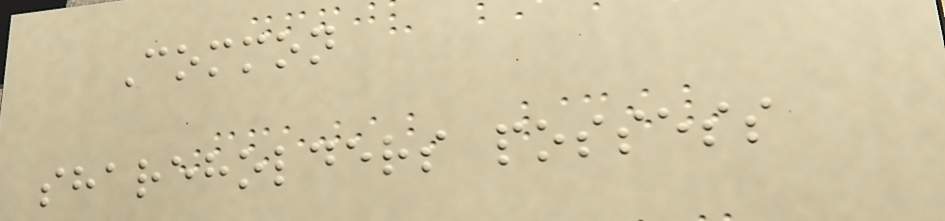Common
shareholders possess
